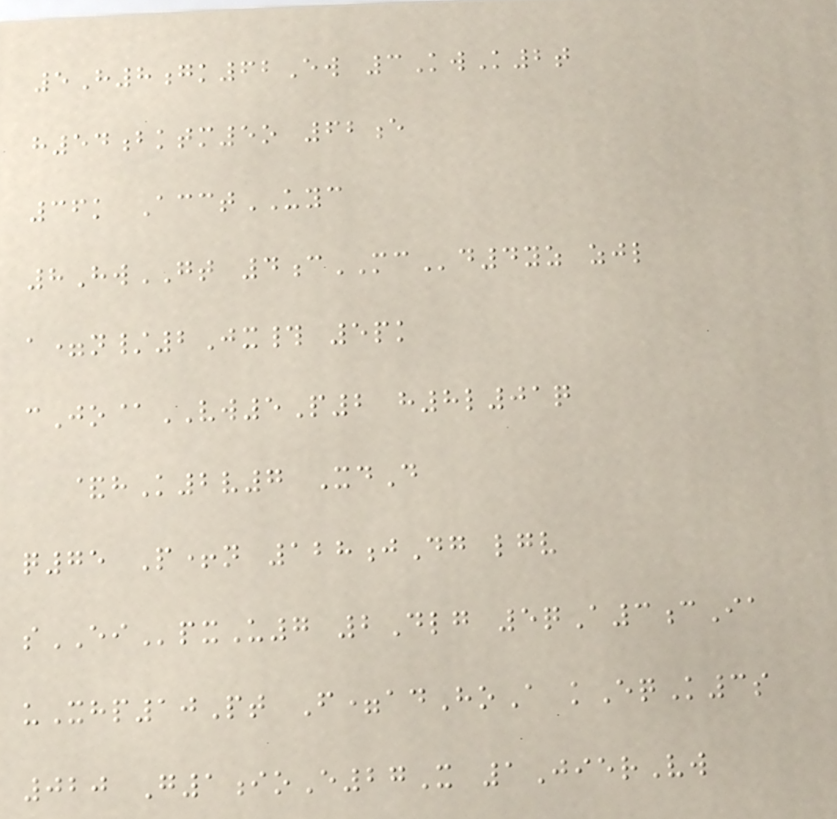5H8gk62Ew 3KwK2t
h54bktm5o 62e
36k AcctUYC
8HwGT 4cMCd4yz zjl
a=n/2Jx# 5pk
cJo@VW5P2 h8l01q
&hK2v7 XdD
q75 P+n 128jDg lgv
sEIpxU7 2Dlg 5qA3cIa
uXhp10Pt F=adHoA kEqK3s
020 G1ioE27X 1JierVw
